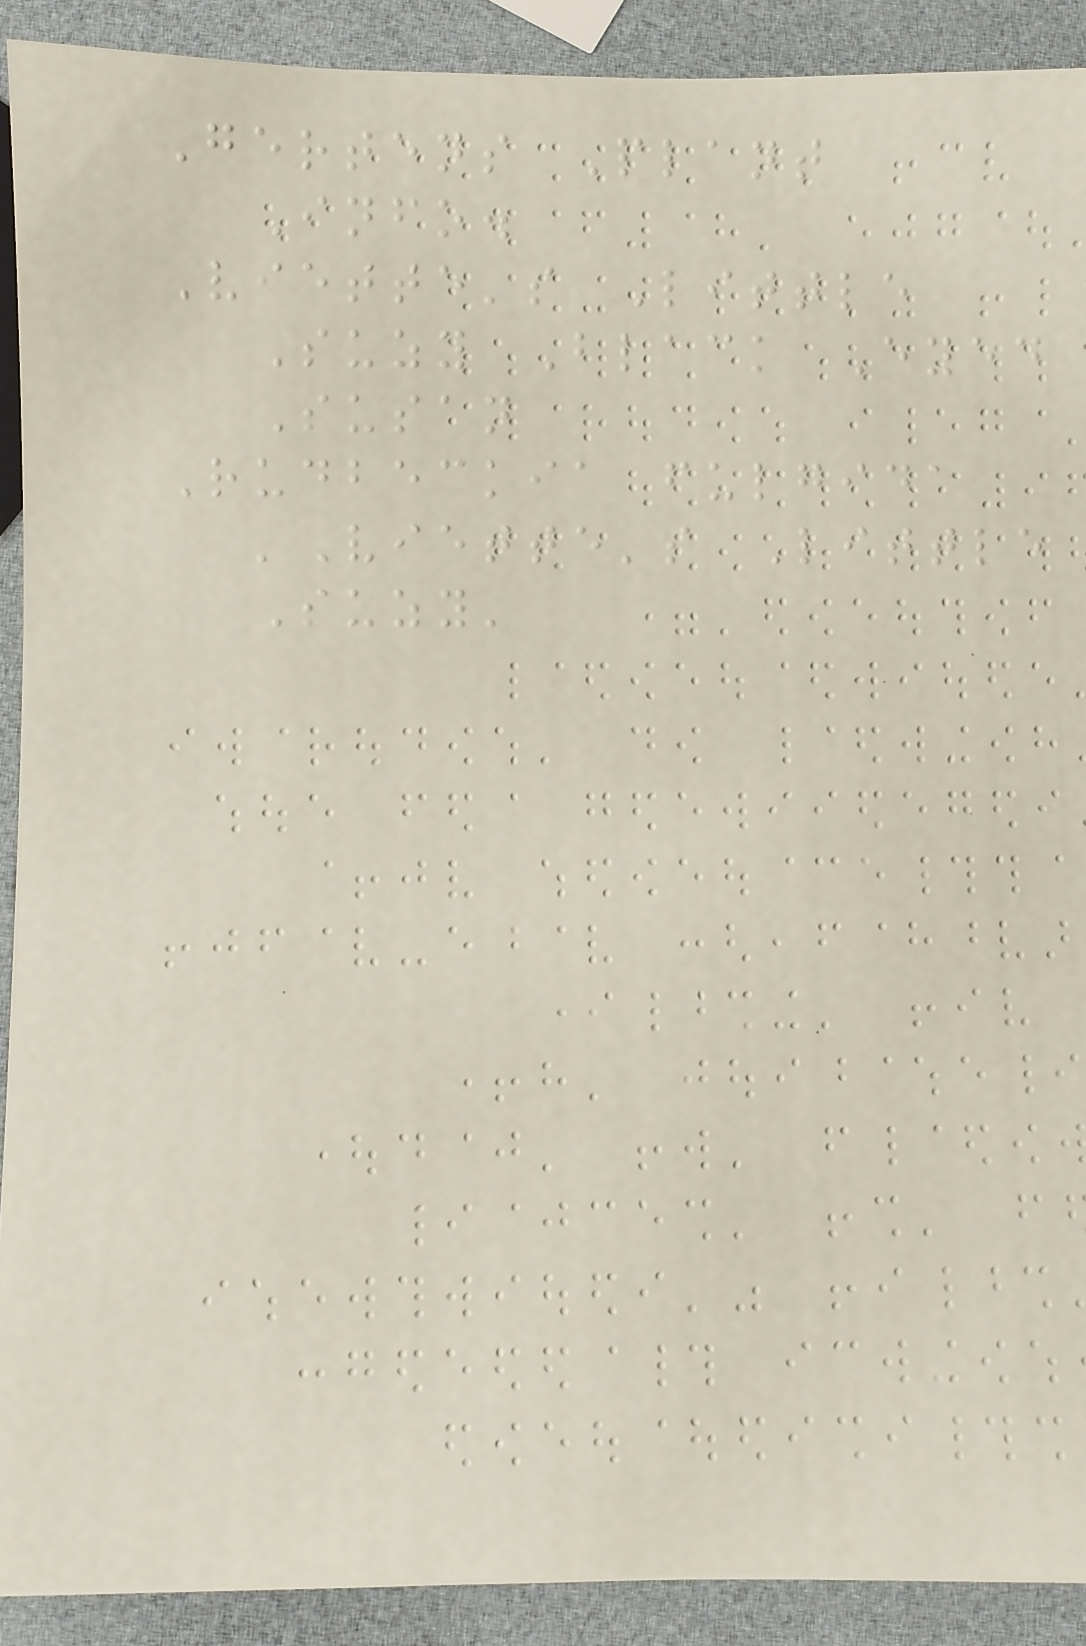Gertens Plant
Info.
Viette's Little
Suzy Black Eyed
Susan
Rudbeckia fulgida
'Viette's Little
Suzy'
